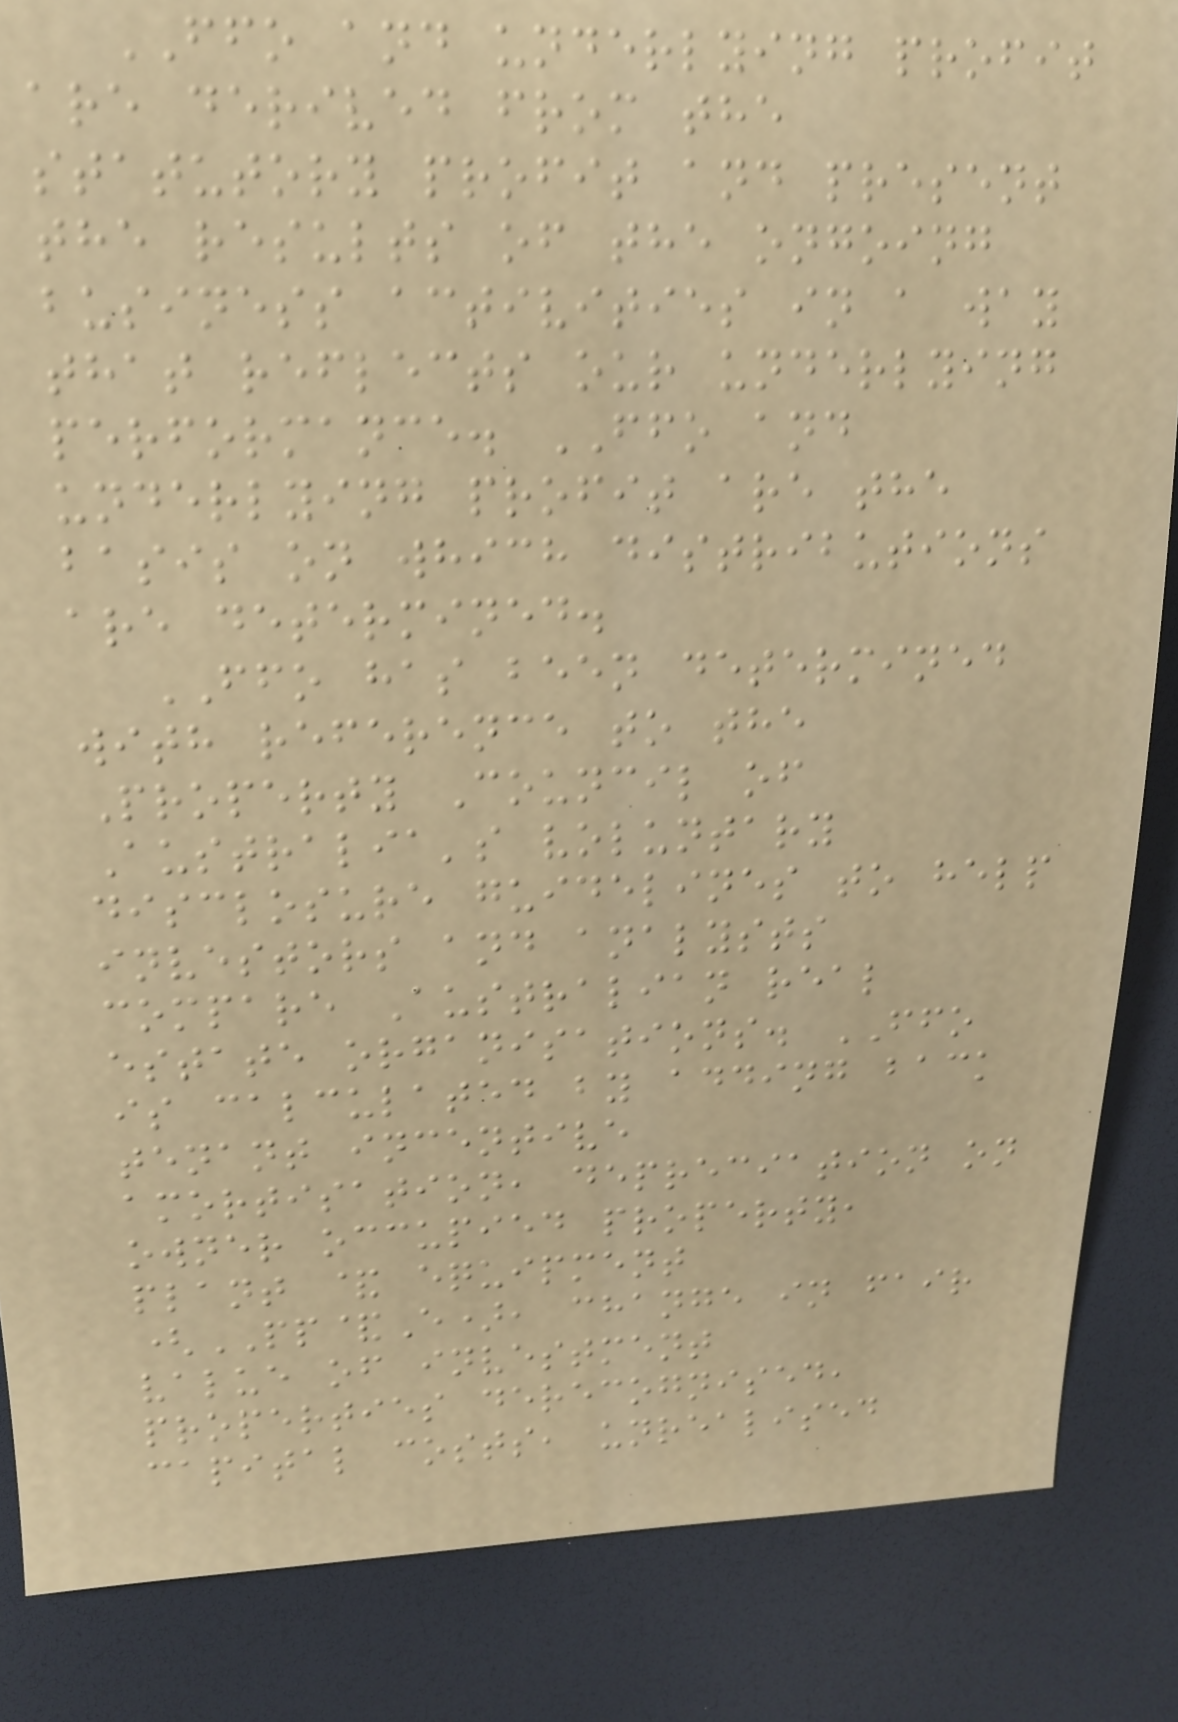FFO and underlying profit
are derived from the
statutory profit and present
the results of the ongoing
business activities in a way
that reflects our underlying
performance. FFO and
underlying profit are the
basis on which distributions
are determined.
FFO has been determined
with reference to the
Property Council of
Australia's voluntary
disclosure guidelines to help
investors and analysts
compare Australian real
estate organisations. FFO
is calculated by adding back
tenant incentive
amortisation, depreciation on
owner occupied property,
plant & equipment
(PP&E), change in fair
value of investment
properties derecognised,
capital costs, unrealised
